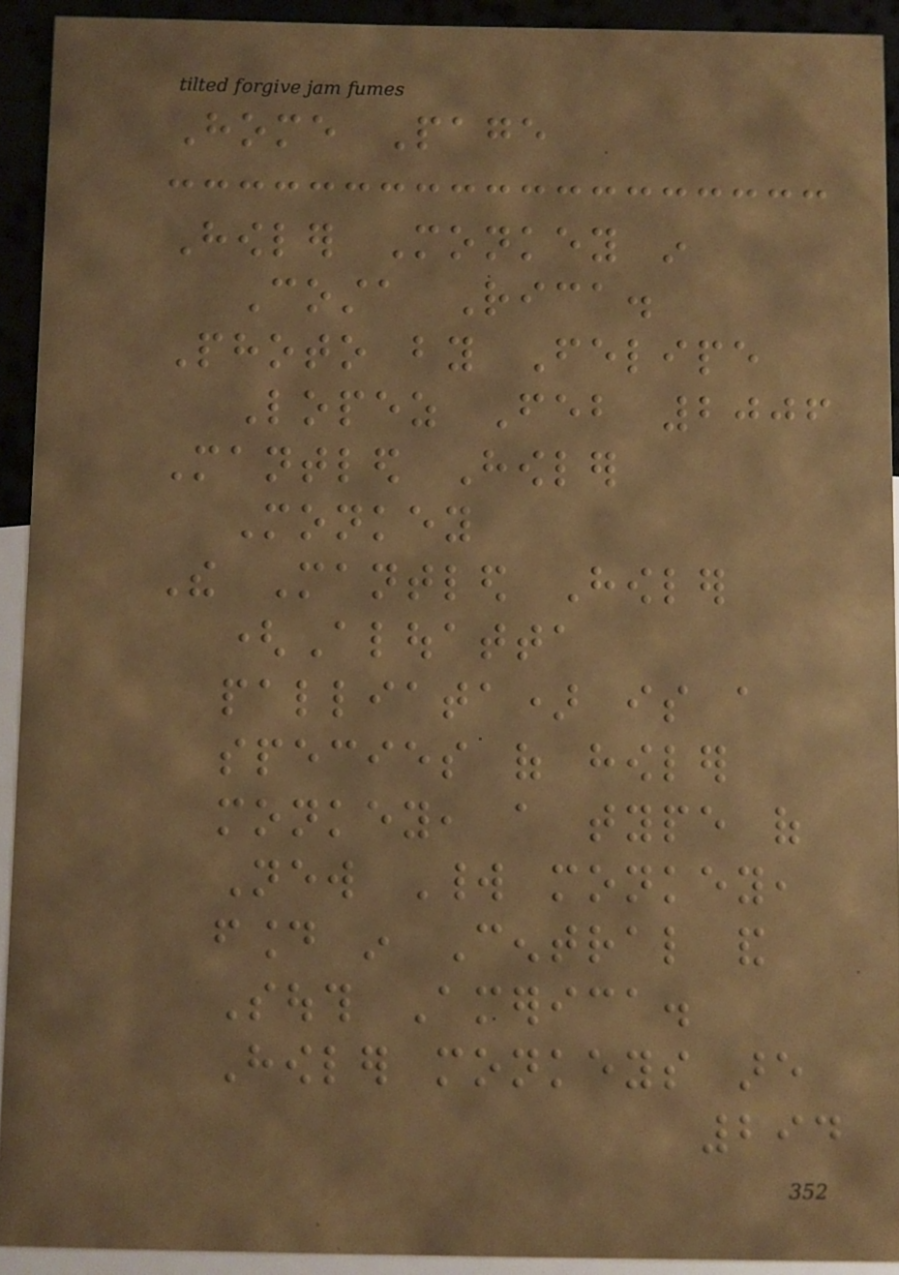Home Page
Howler Monkey in
Costa Rica.
Photo by Felipe
Lopez Feb 2006
Mantled Howler
Monkey
The Mantled Howler
(Alouatta
palliata) is a
species of howler
monkey, a type of
New World monkey,
found in Central and
South America.
Howler monkeys are
294
